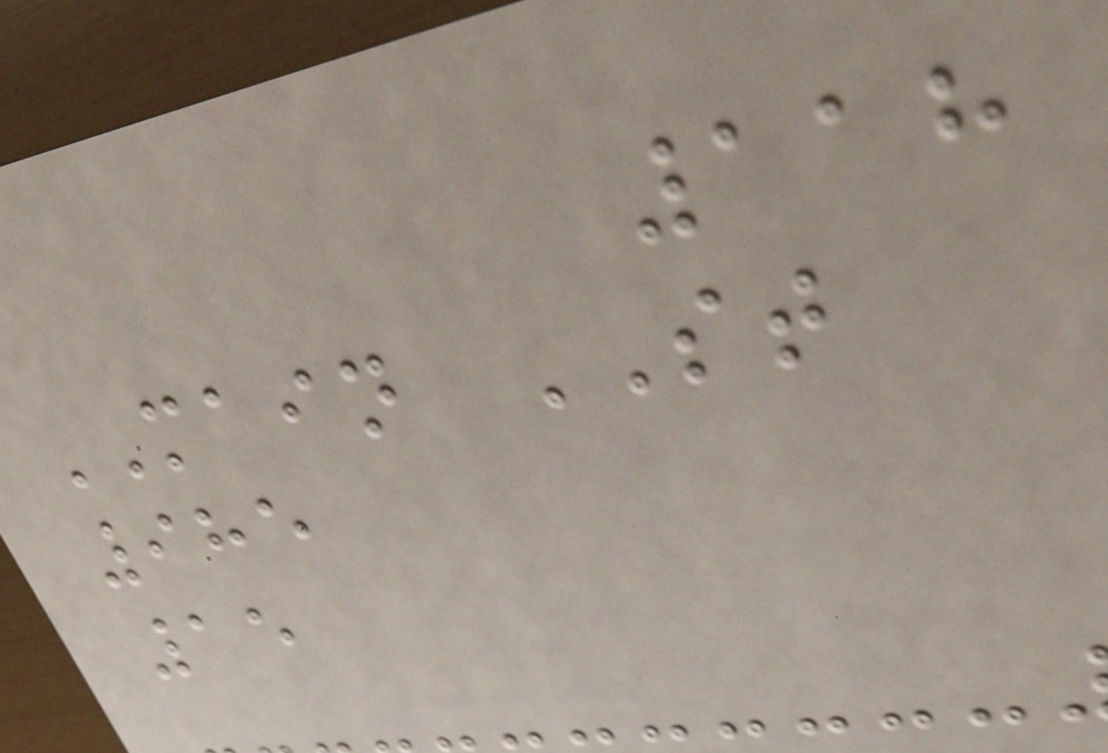118
MAIN ST
985
15
